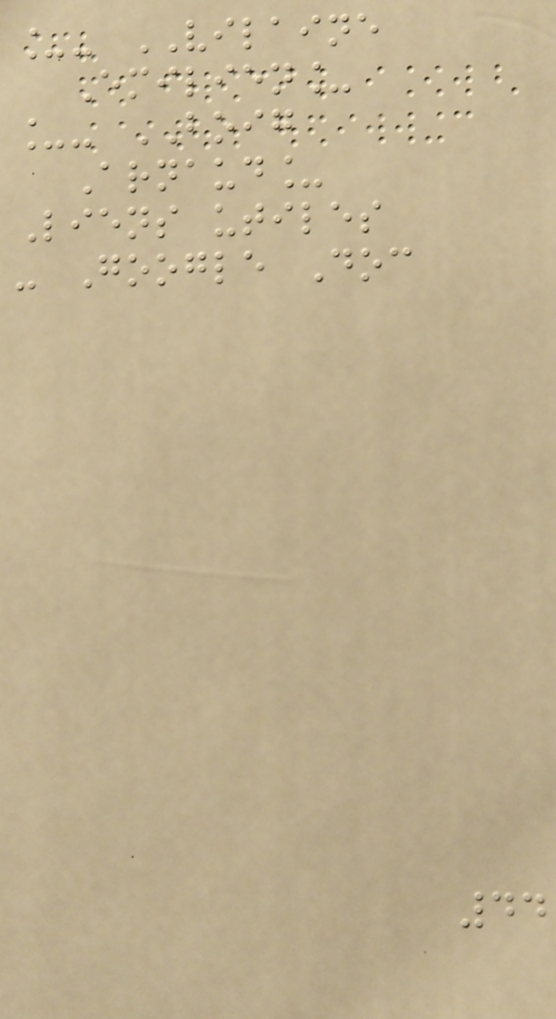_- VILAINE
Emilien_
_- BOIG
Arnaud_
Liens utiles
- Google Doc
44
